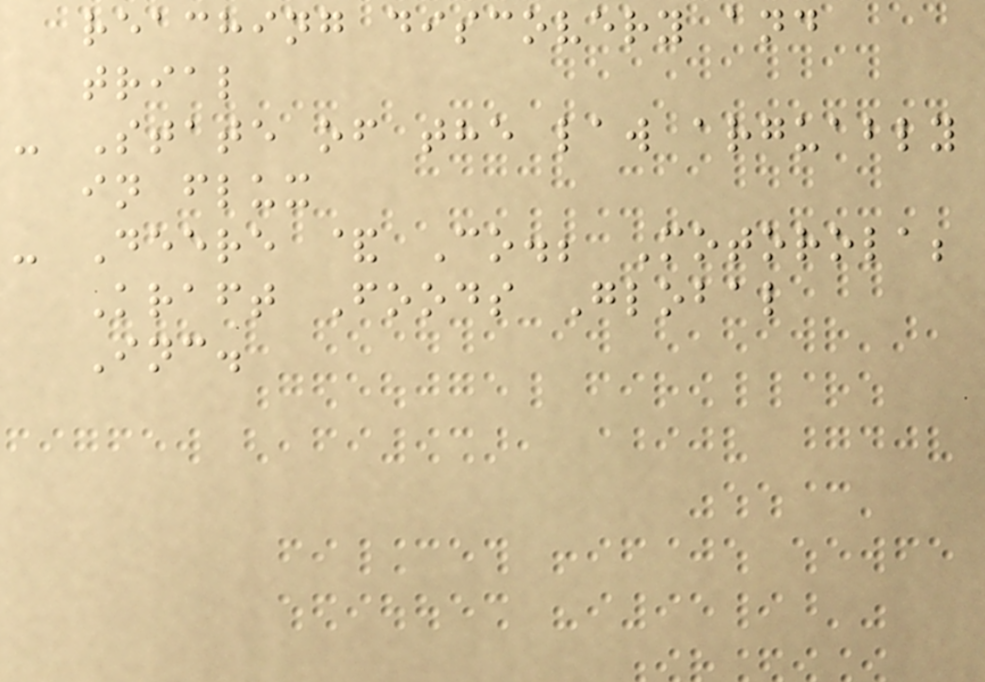reaching discovery and
trial
- State of the law arguably
in flux
- Deere & Co.; Motorola;
Kraft Foods Global
Inc.
